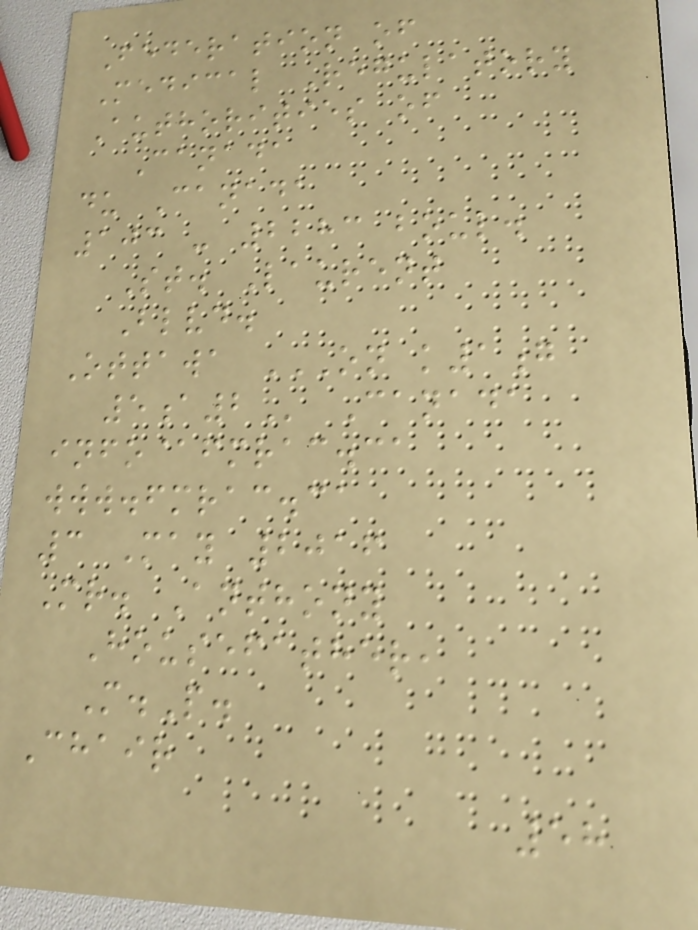Federation of
Medical Regulatory
Authorities of
Canada
du Canada
103 - 2283 boul.
St. Laurent
Blvd.
Ottawa ON K1G
5A2 Canada
info@fmrac.ca
www.fmrac.ca
3 May 2016
Mr. Anthony
Housefather,
M.P.
Chair
58
